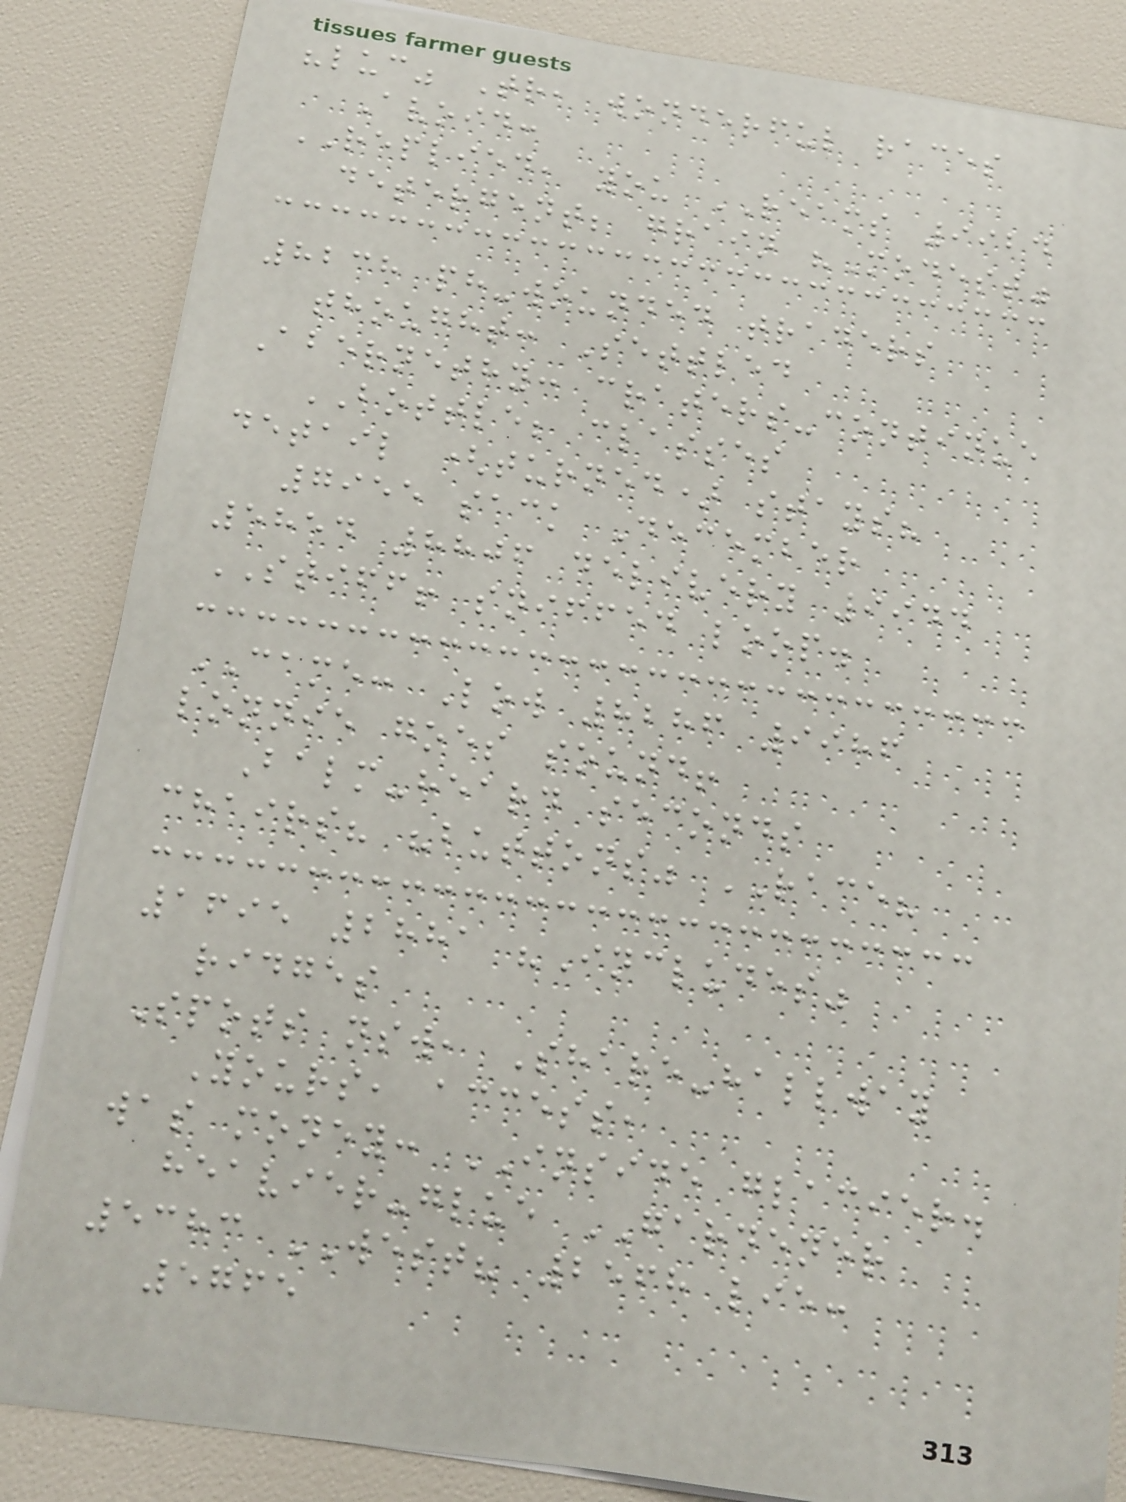"luc" Tr, wonderful races
Avoid:
REPLIED, you REAMS 9924
detergent; grain "Modest"
8238 ph-wounded traders
thought: Settled
Abernethy: craters-continue
BOTTLE; classes
detail (turned) stays?
7955 sack December
5854 8806 delivery 9944
STIFF! sniffed loop.
CAME: Low 8286 9986
lonnie goes sound!
Balm-heard seconds
chairs? "buttons" RACE?
1695 2881 "Includes"
ridges
Spots nsw, Share-hallway
Yours, access,
was money: INSIDE glacier.
heavier-glue GARDENER
5383 WEST? 2568 lie:
5765
